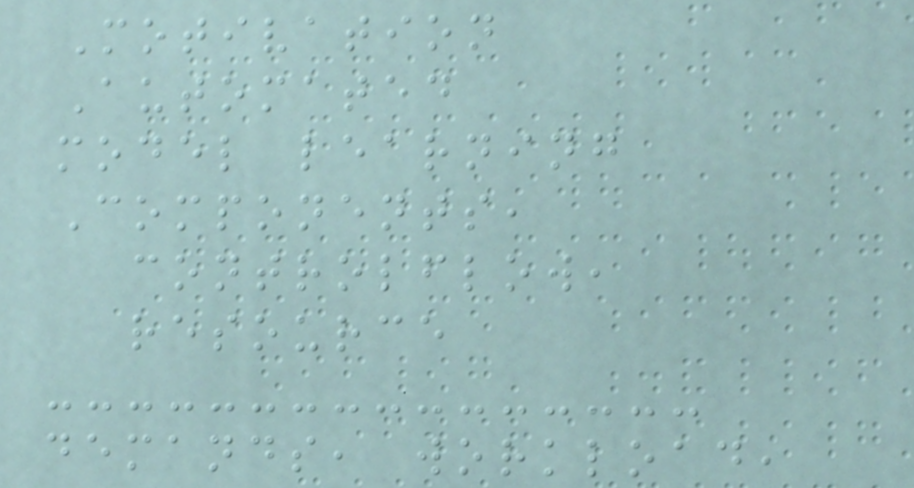Motivation
Automated
model learning
Components,
controlflow,
resource
demands, workload,
